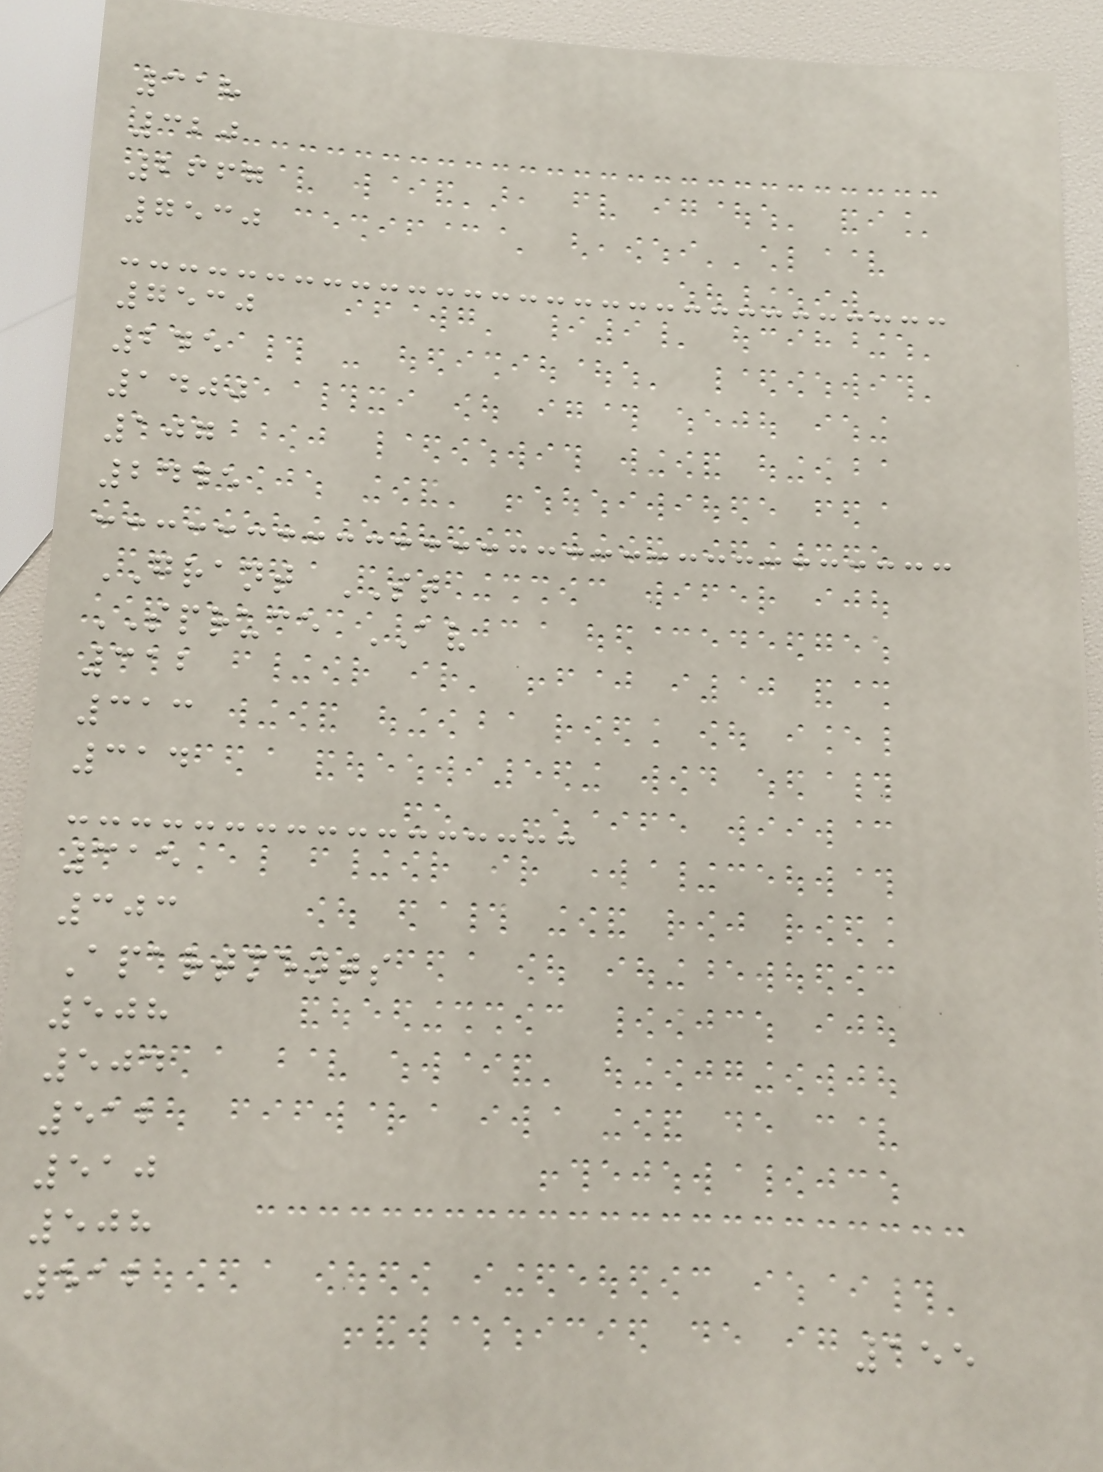318
320
2667
7530
7530
245
1400
107
2445
GRANT ST
SPRUCE AV
312
313
314
315
303
Apartments
508
504
512
510
508
512
155
